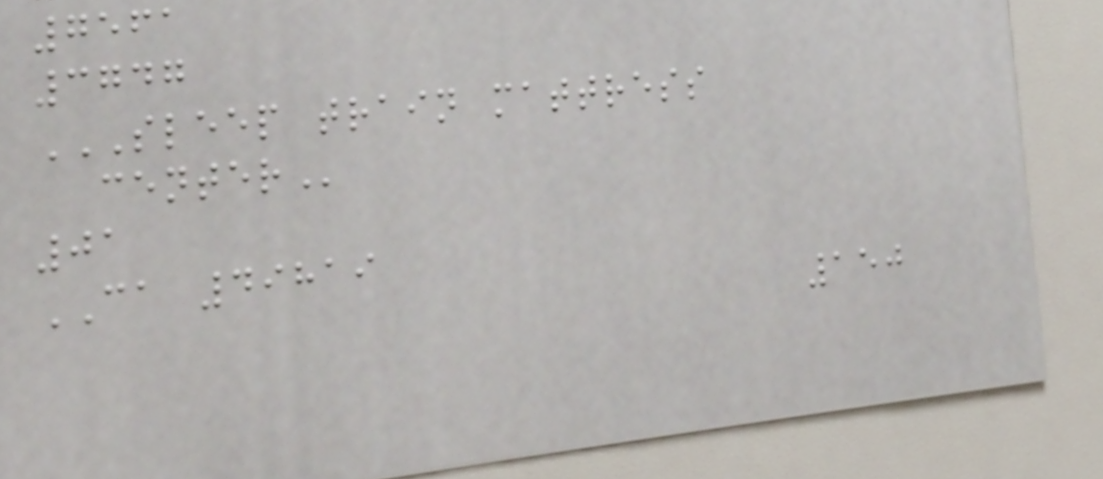7561
3747
SLEEP TRAIN MATTRESS
CENTER
01
CA 49819
150
